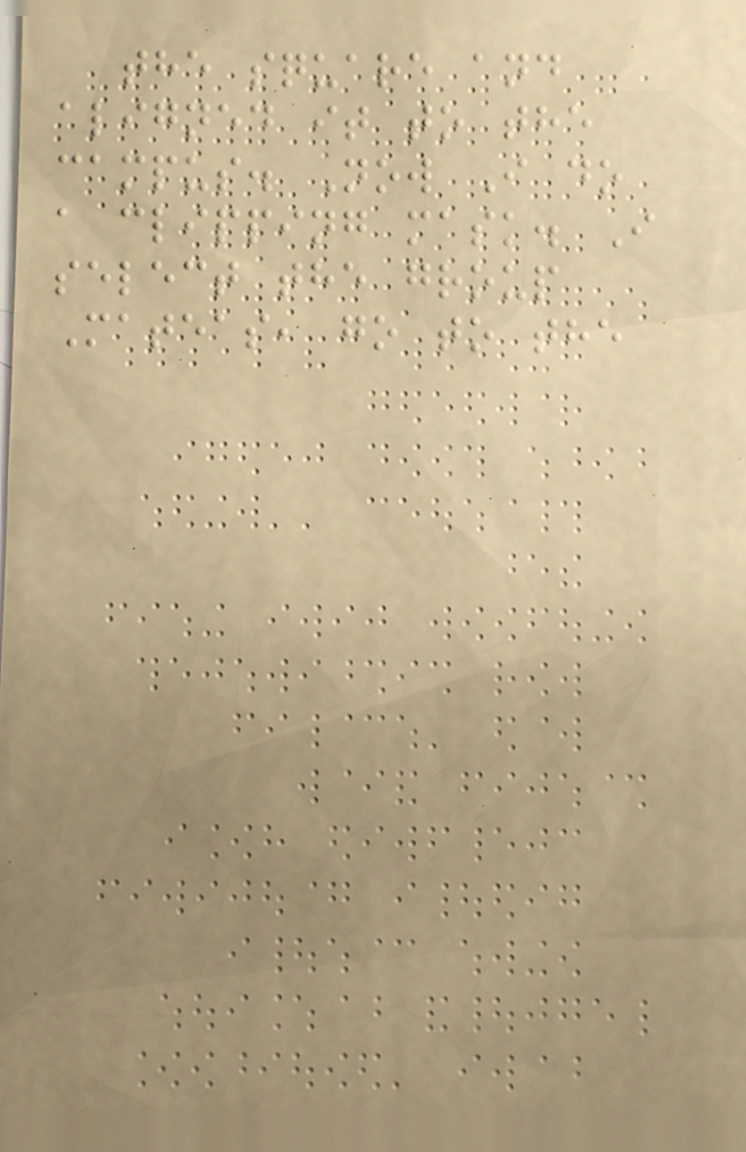the square and
aligned it to the
campus. Now I do
a clipping mask. I
select the group
Mateas, go to the
